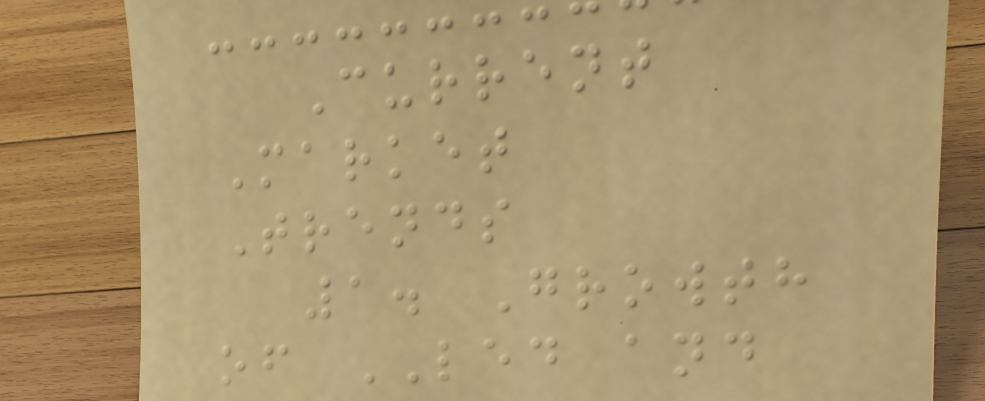Current
Market
Trends
1. Growth
of LED and
